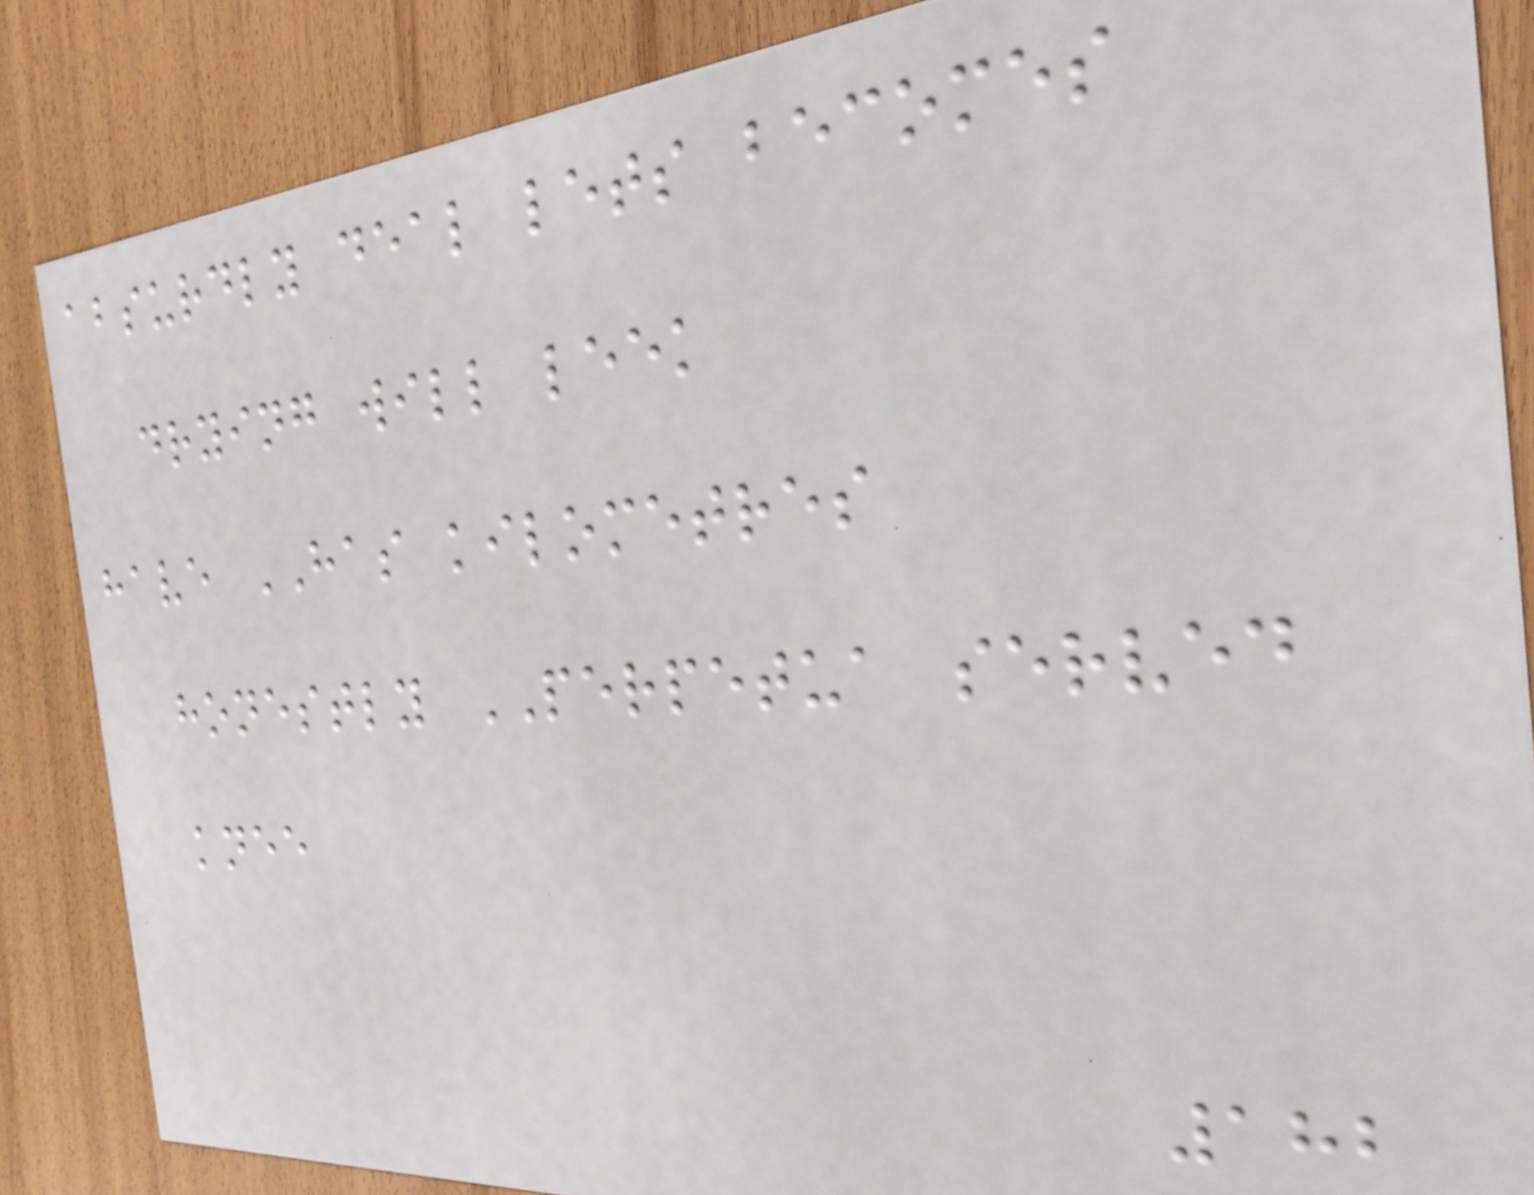absurdly deal lets becomes
drying will leek
have HAS kilometres
honestly PERPETUA served
knee
182
